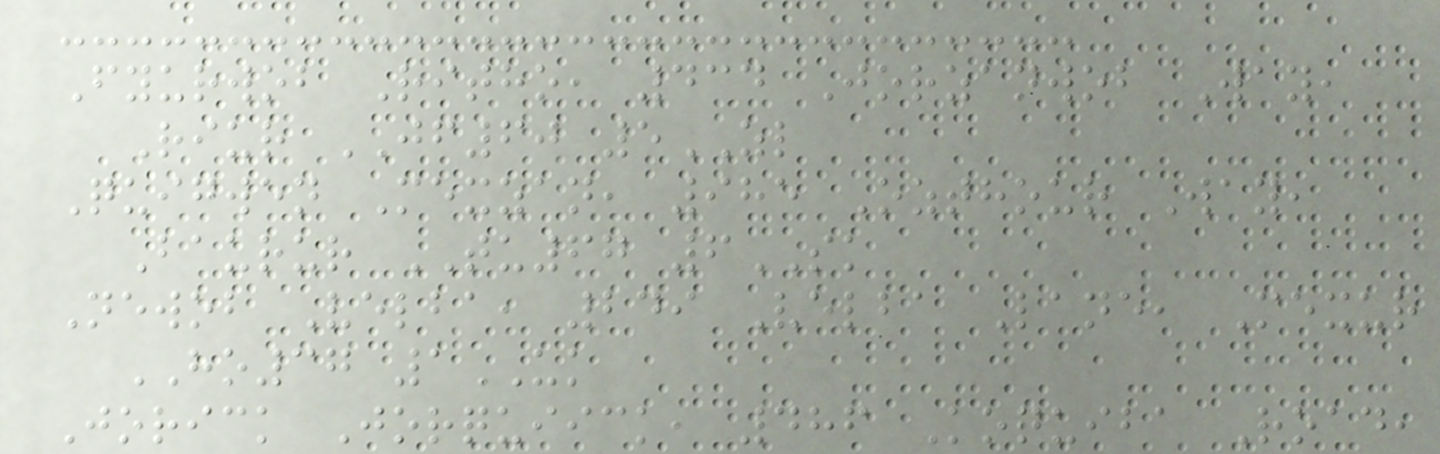Fyurwob Ritho, 434 Jorzanwob Way,
Riur JF60 5ZL
Quigwen Mexzan, 985 Ozthour Way,
Baurur TU67 6SK
Newob Velba, 249 Velba Lane, Mexur
HO37 1UK
Jorick Jorquiick, 486 Koquiba Road,
